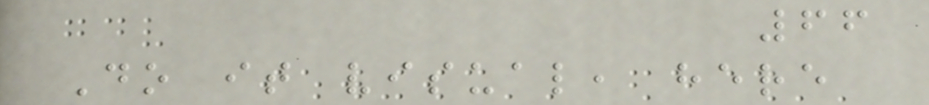66
Do it visual, here
